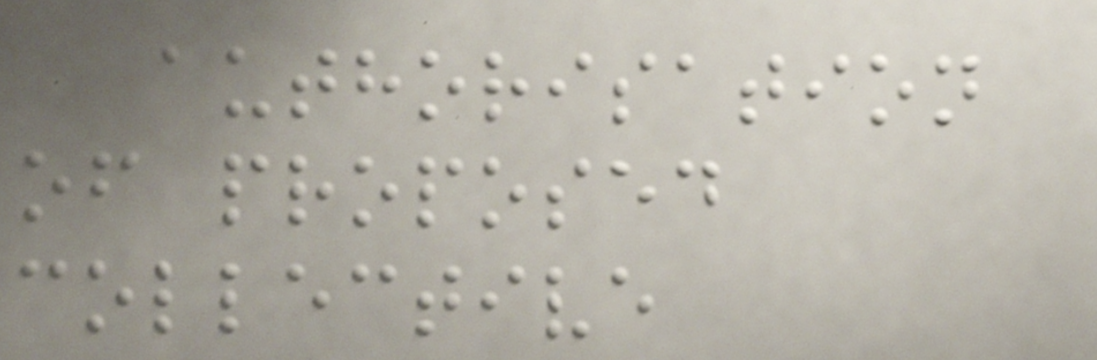authorisation
of proposed
collective
